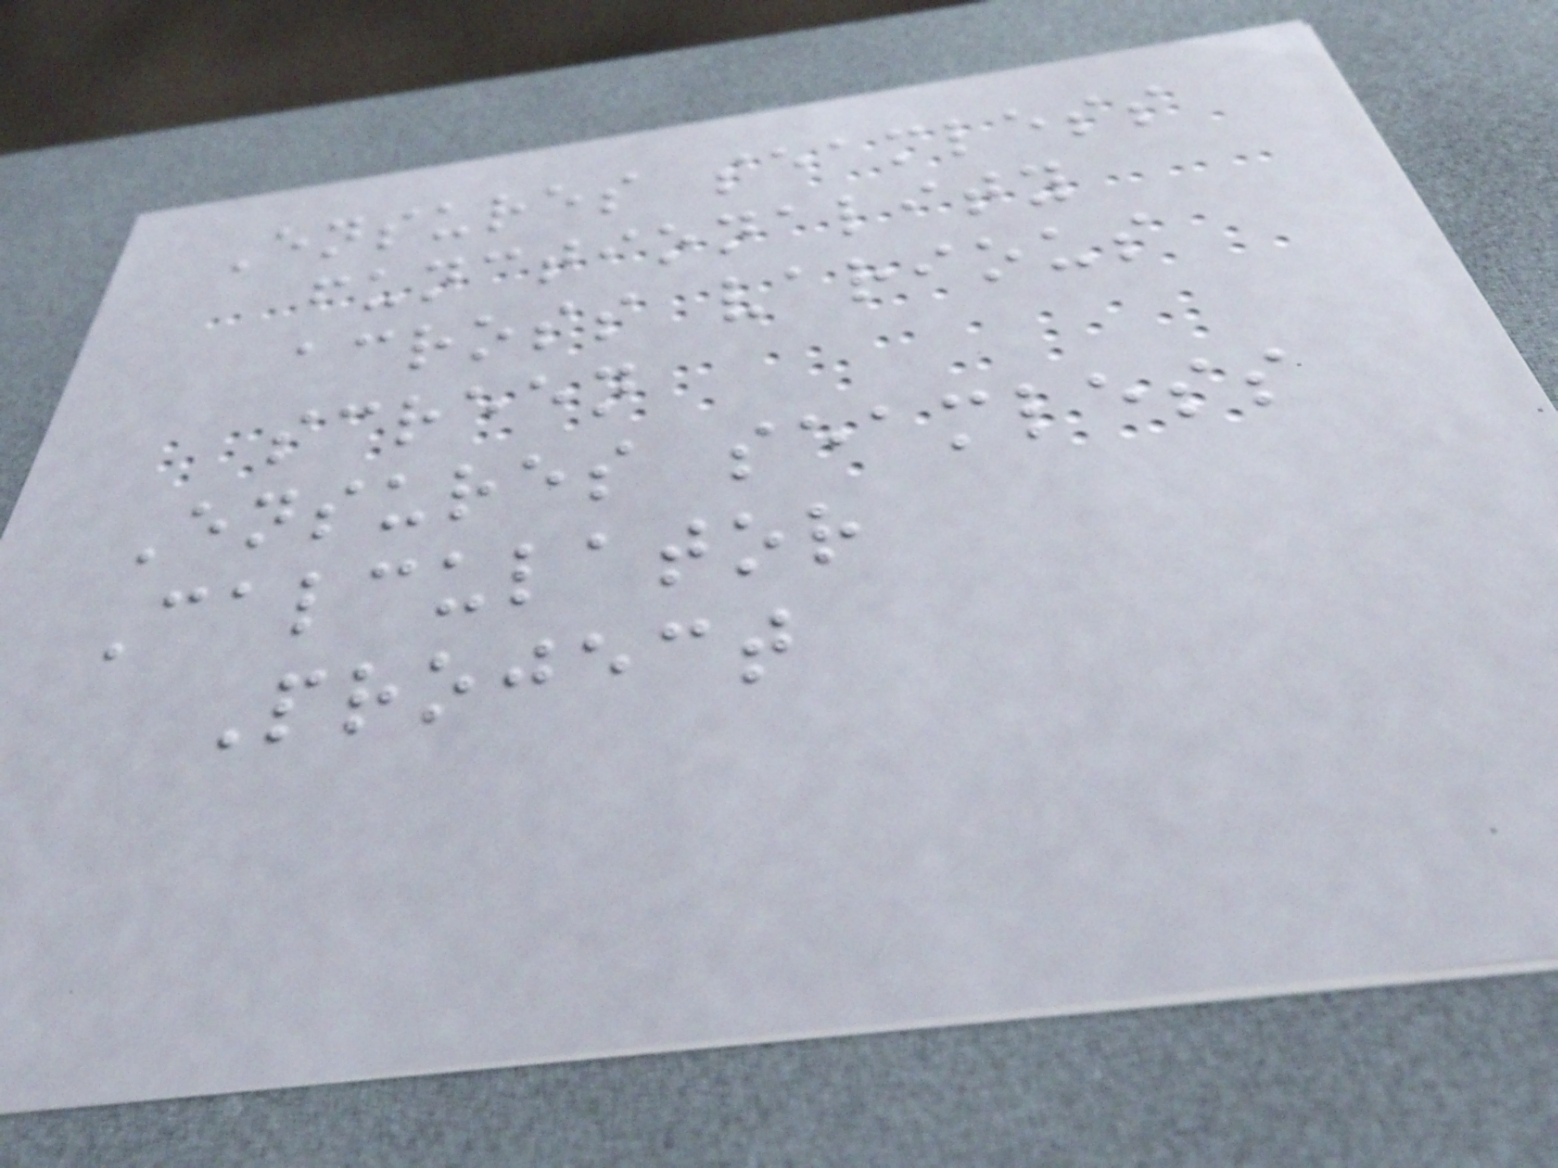Ensures seamless
functionality
across various
screen
Ensures seamless
Calculator
Project
